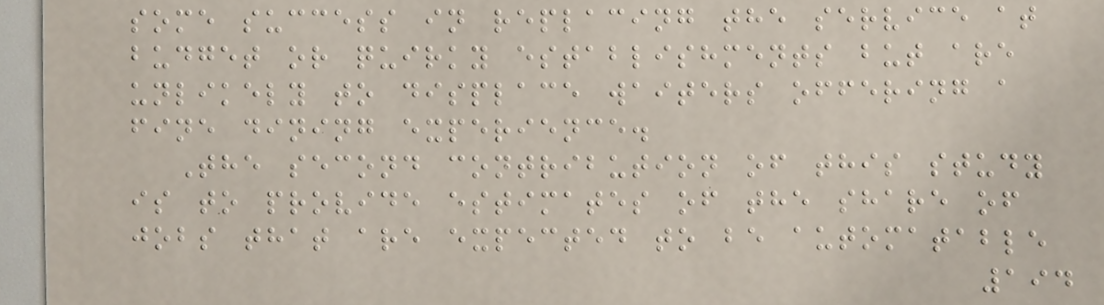some success in replacing the service at
budget or quirky establishments but are
unlikely to displace waiters offering a
fine dining experience.
The second contribution of this study
is to provide estimates of the share of
jobs that are expected to be automatable
194
